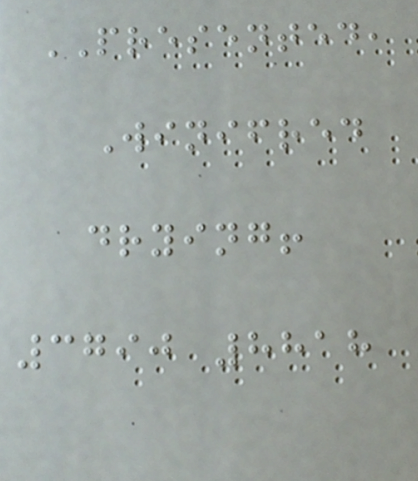PRESENTED,
Winifred
drying!
3790 8818
